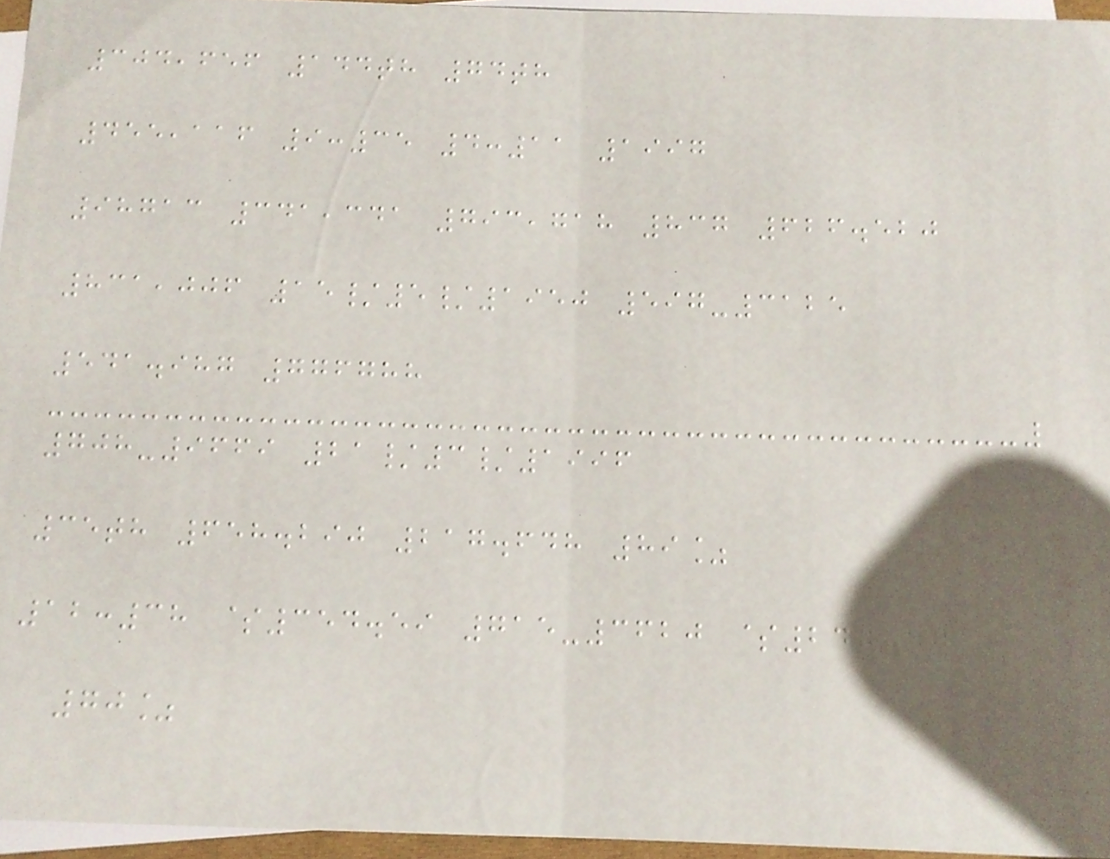304,656 144th 74th
455,116 9:35 4:11 1997
98713 341,341 793,718 837 626.520
831,006 15/5/1950 597-3125
541.987 776788
708-9669 21/3/1996
35th 658.290 217.648 89%
12:38 $354.59 715-3620 $240.57
70%
